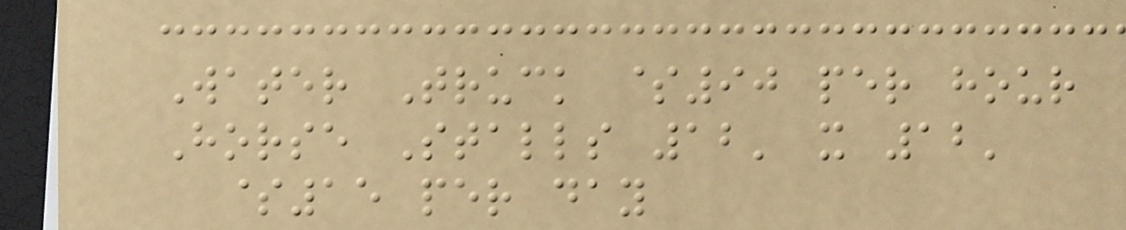Water Truck $90 per hour
Horse Stalls 12' x 12'
$15 per day
